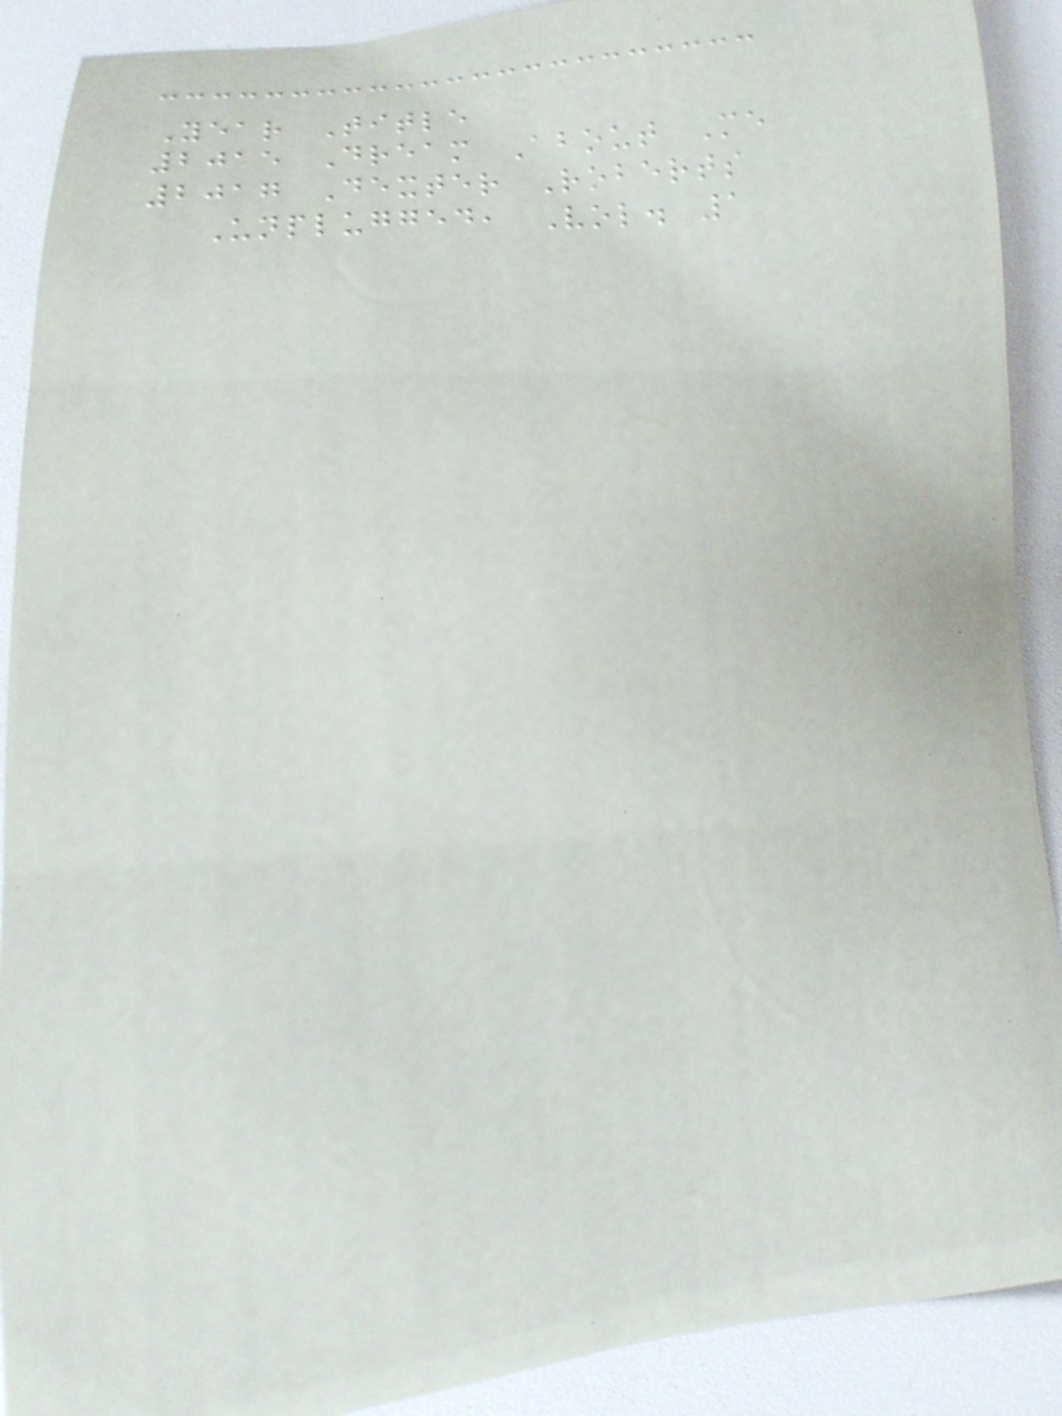Year Title
2015 Dream About Me
2017 Dexter Roberts
Unplugged, Vol. 1
